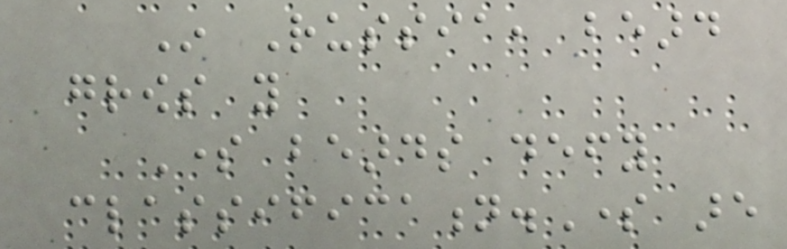In Russia, beard
grows you
Some beards defy
classification.Some are
